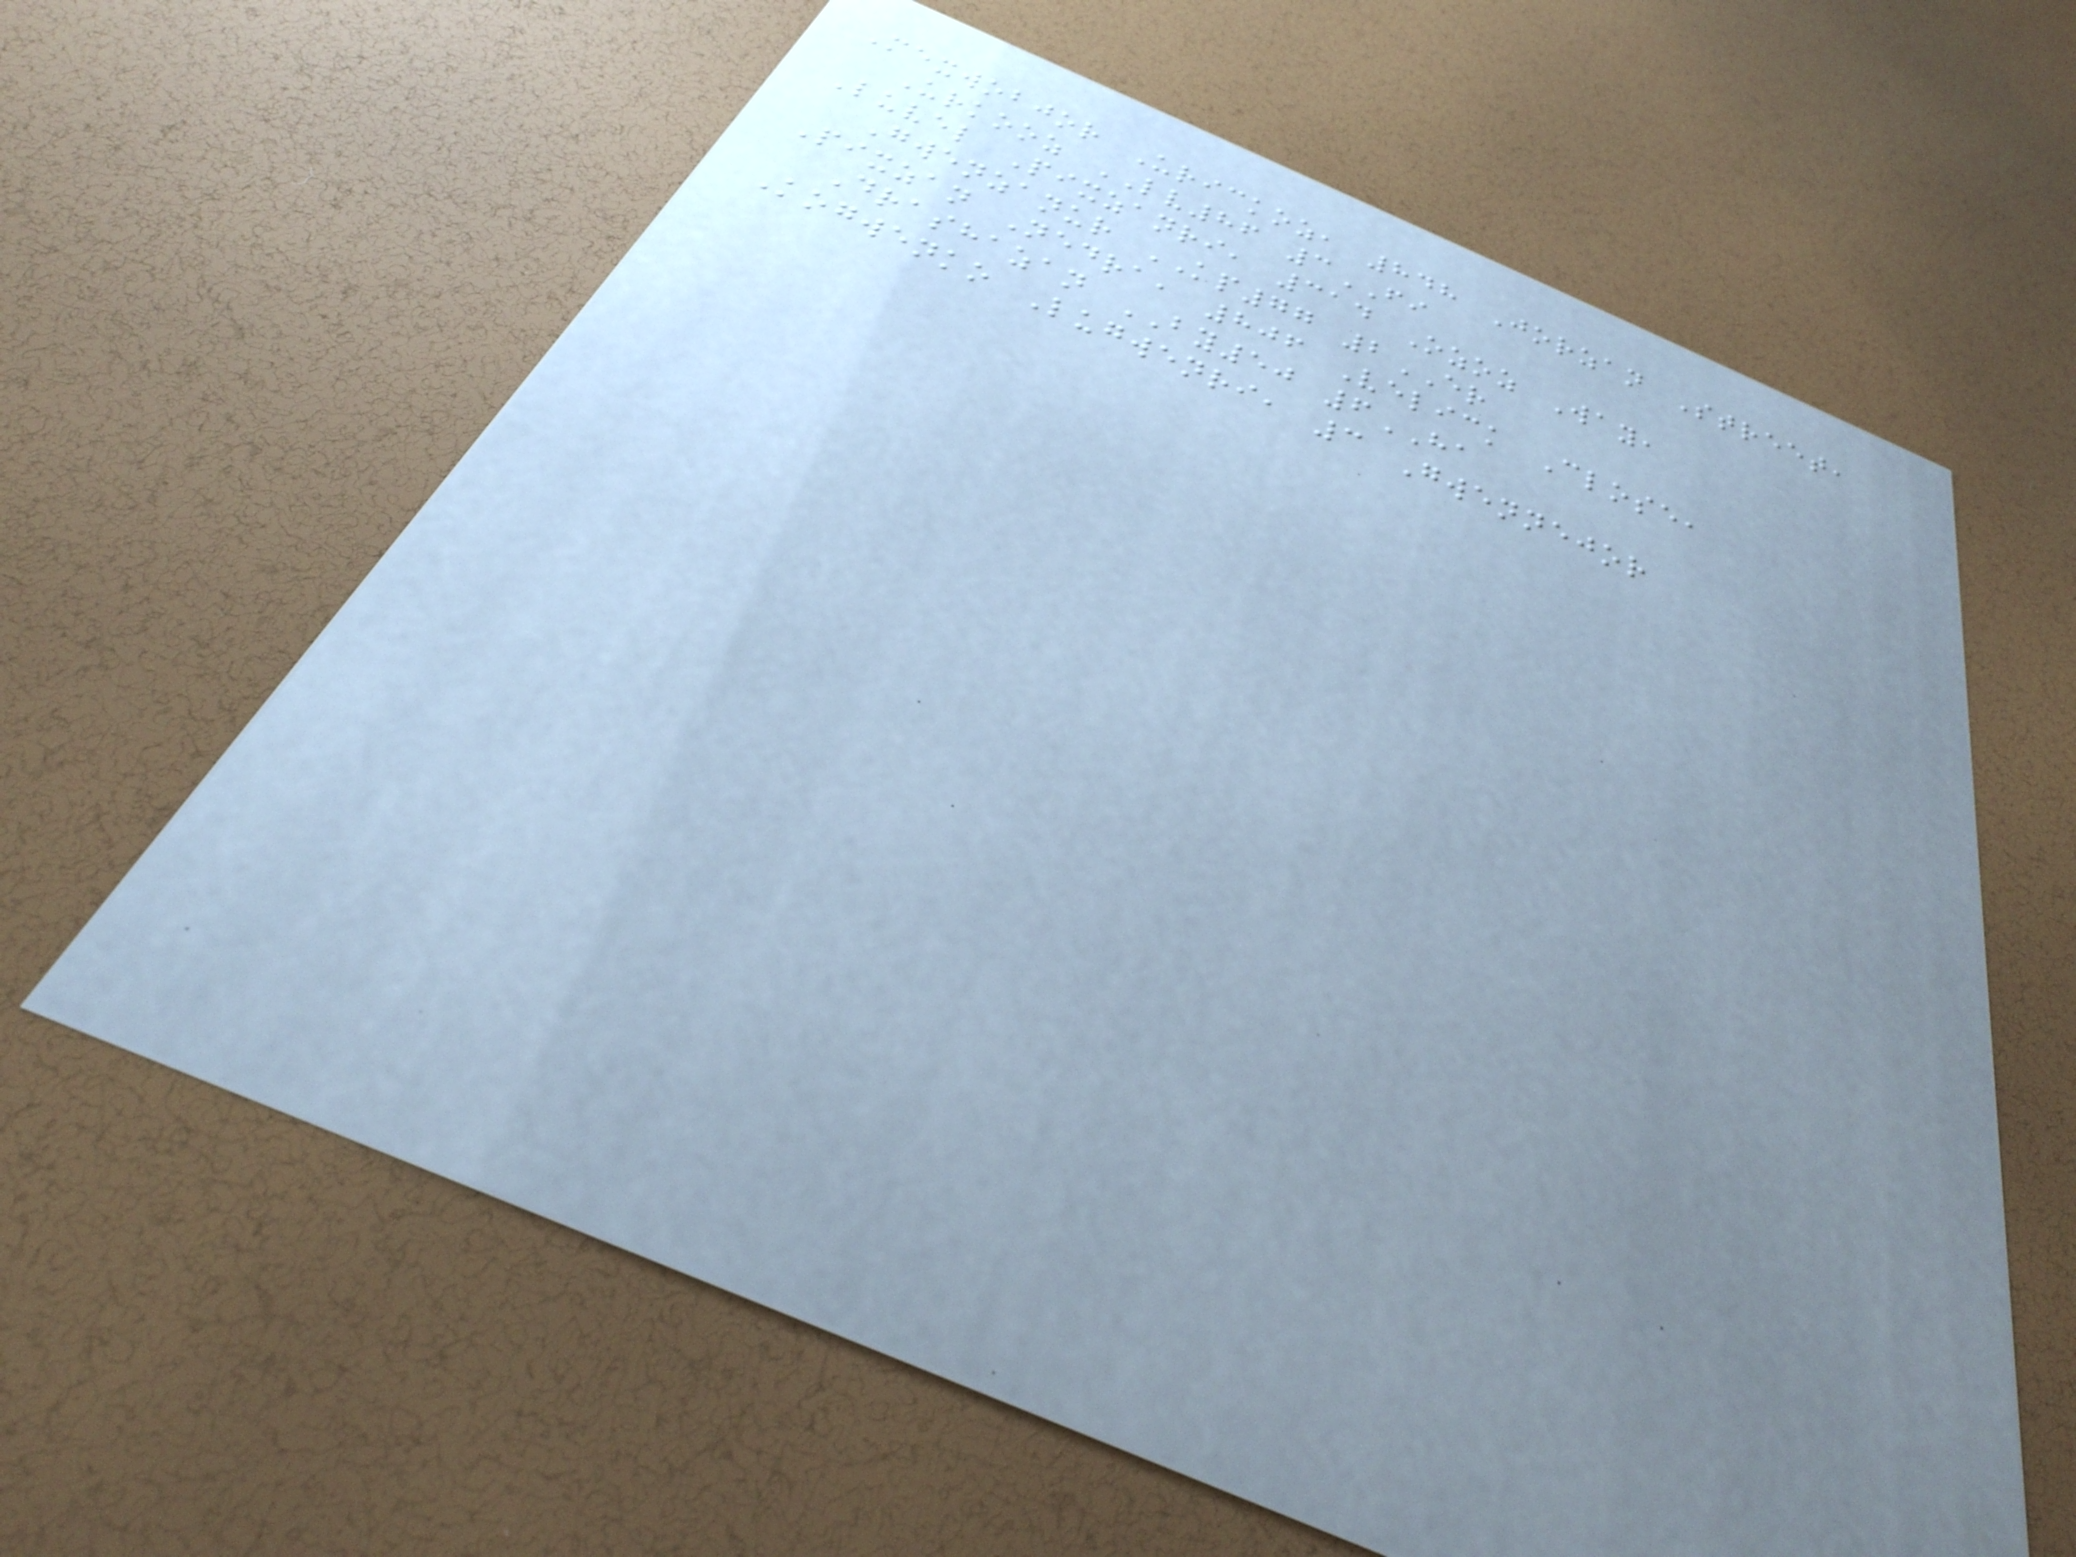Mexwobjor Urickoz, 848 Jorzan Street,
Urkooz LV86 3FI
Luvel Pixzanri, 314 Ozoz Way,
Gwenzanur KP77 2ER
Pixzan Nedra, 806 Velick Close,
Drashazan BY50 6HA
Kogwenko Lugwenri, 3 Gwennejor
